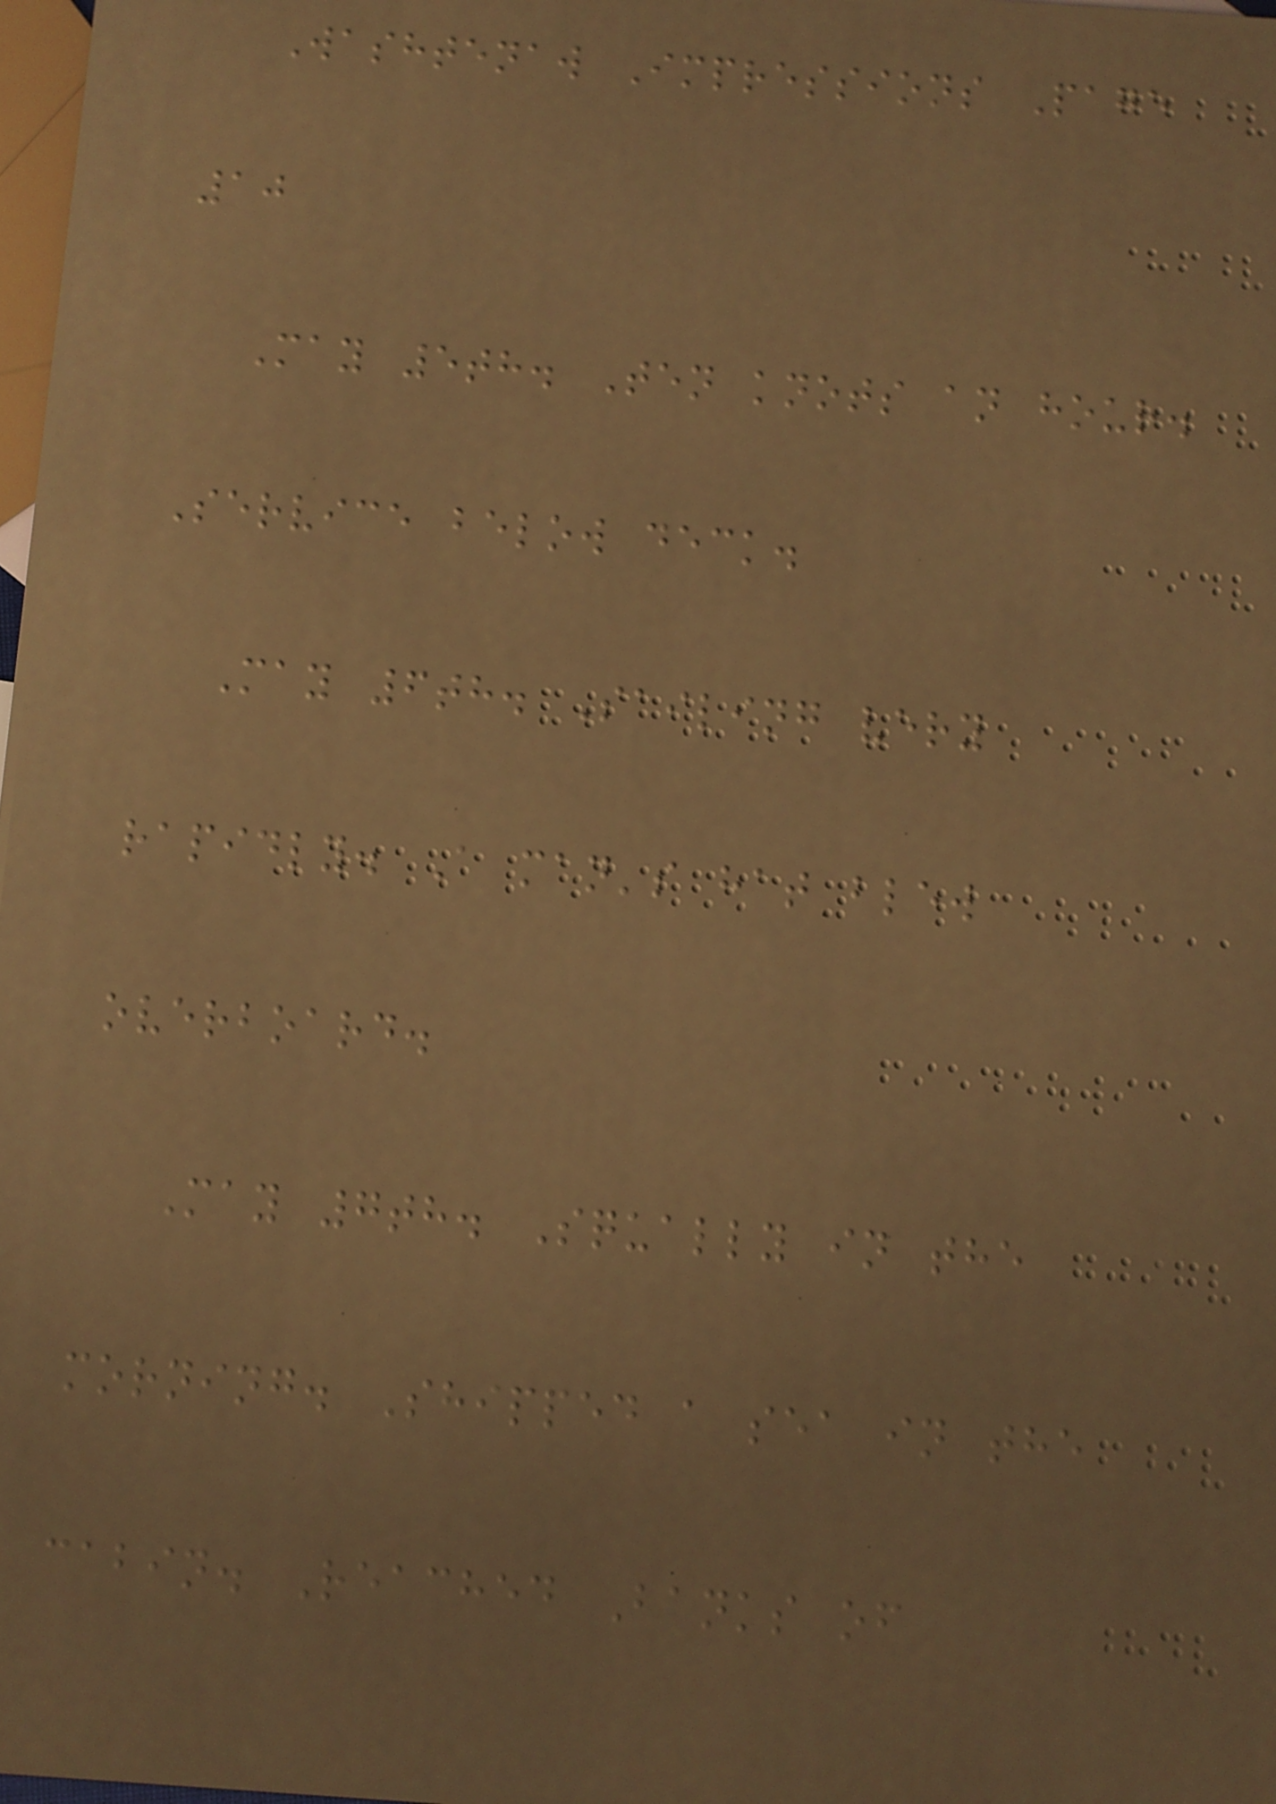Washtenaw Impressions Page
10
May 5th. Ten knots an hour.
Service below deck.
May 6th. Sailing very
rapidly. A man's hat blew
overboard.
May 7th. Squally in the
morning. Shipped a sea in the
cabin. Reached Banks of
